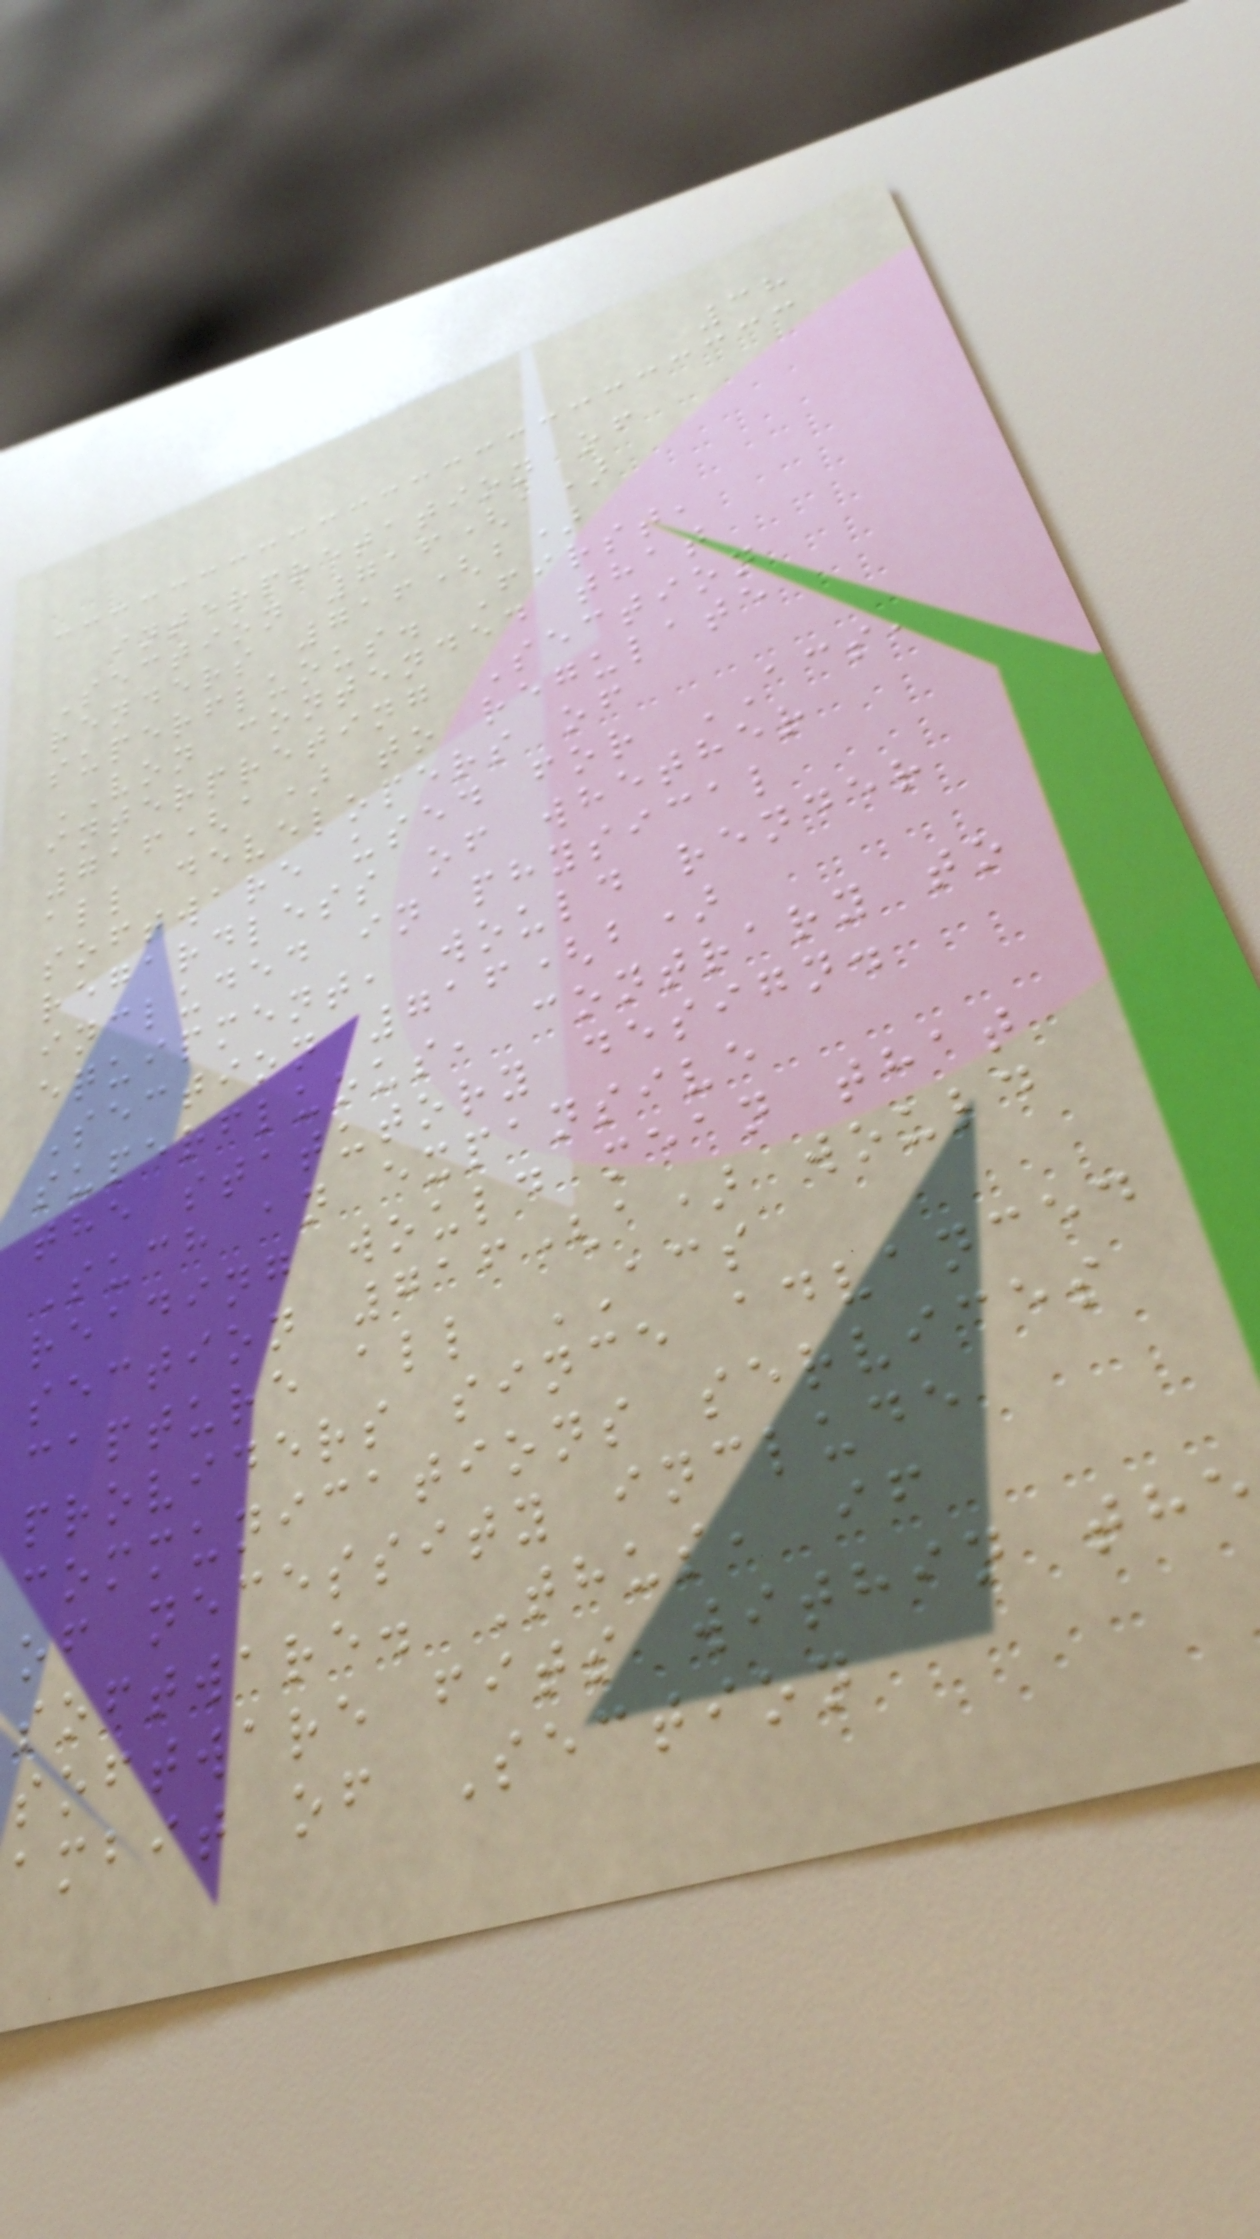38
interpretation of
Section 716(a)
renders 716(b)
superfluous. First,
VON contended that
interpreting Section
716(a) to regulate
all developers of
software used for ACS,
regardless of whether
included in physical
equipment, would render
Section 716(b)
superfluous, contrary to
the statutory design.
Such an expansive
reading would mean that
section 716(a) would
capture all ACS
providers since advanced
communications services
of necessity include
software. Thus, if
software fits within the
ambit of Section
